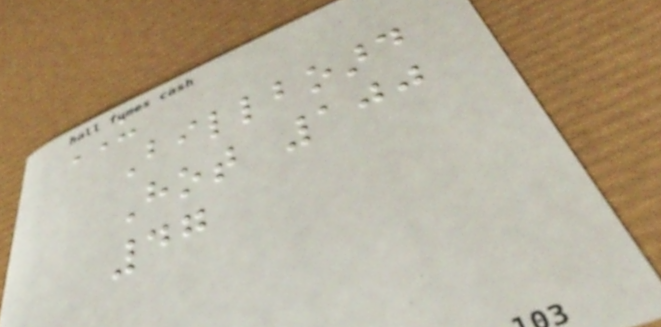US
Billboard
Hot 100
47
